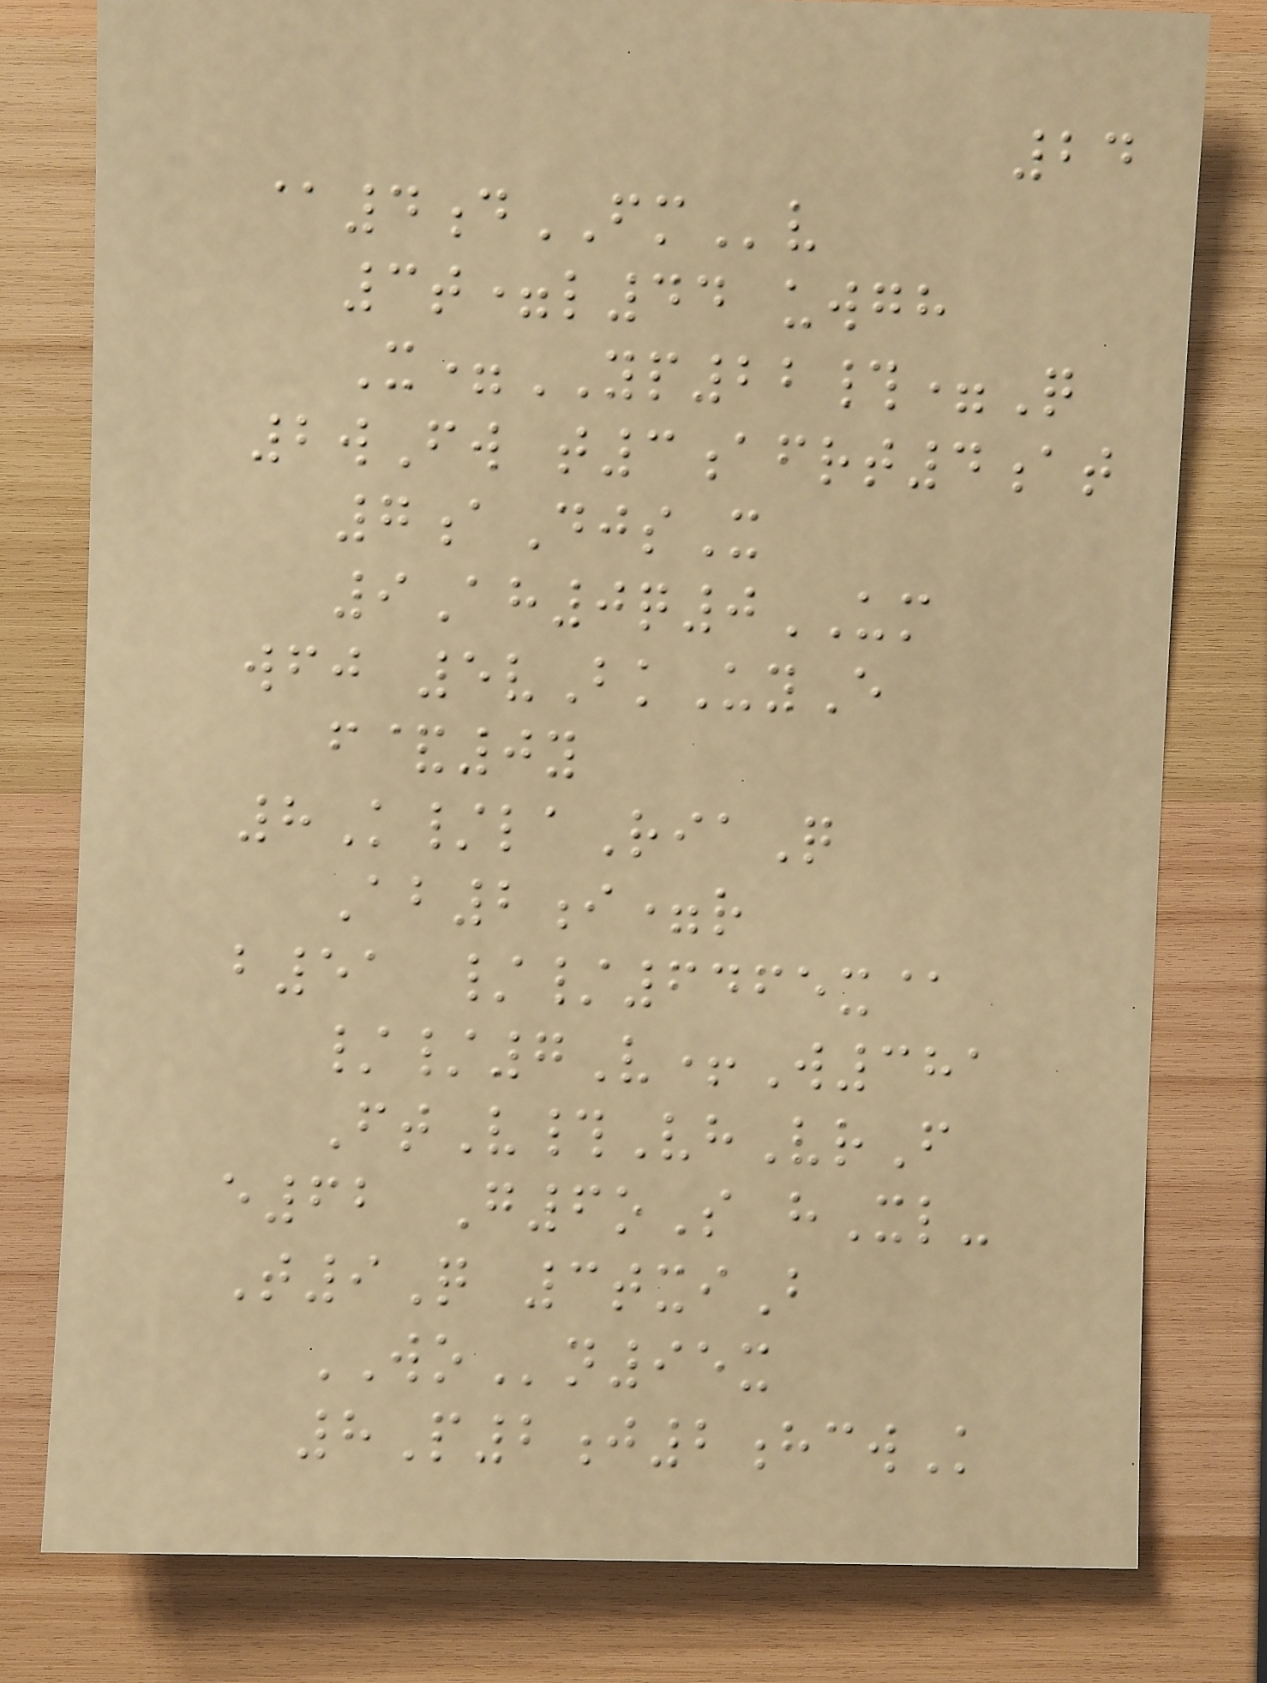24
@4dFMv
3t=l44 uwgh
X=YP22#=Q
2wFw t3afrt4at
7aDjsX
9Ah0q0UM
wfj 5vBkUyE
f&0y
8K/laRiaQ
Ab2i=r
b51 //6465x@
//7V+W381
FtV#VhVrF
e62 G6oS hXl-
T9Q 3txiB
WOn95x
8P2j2hcwK
